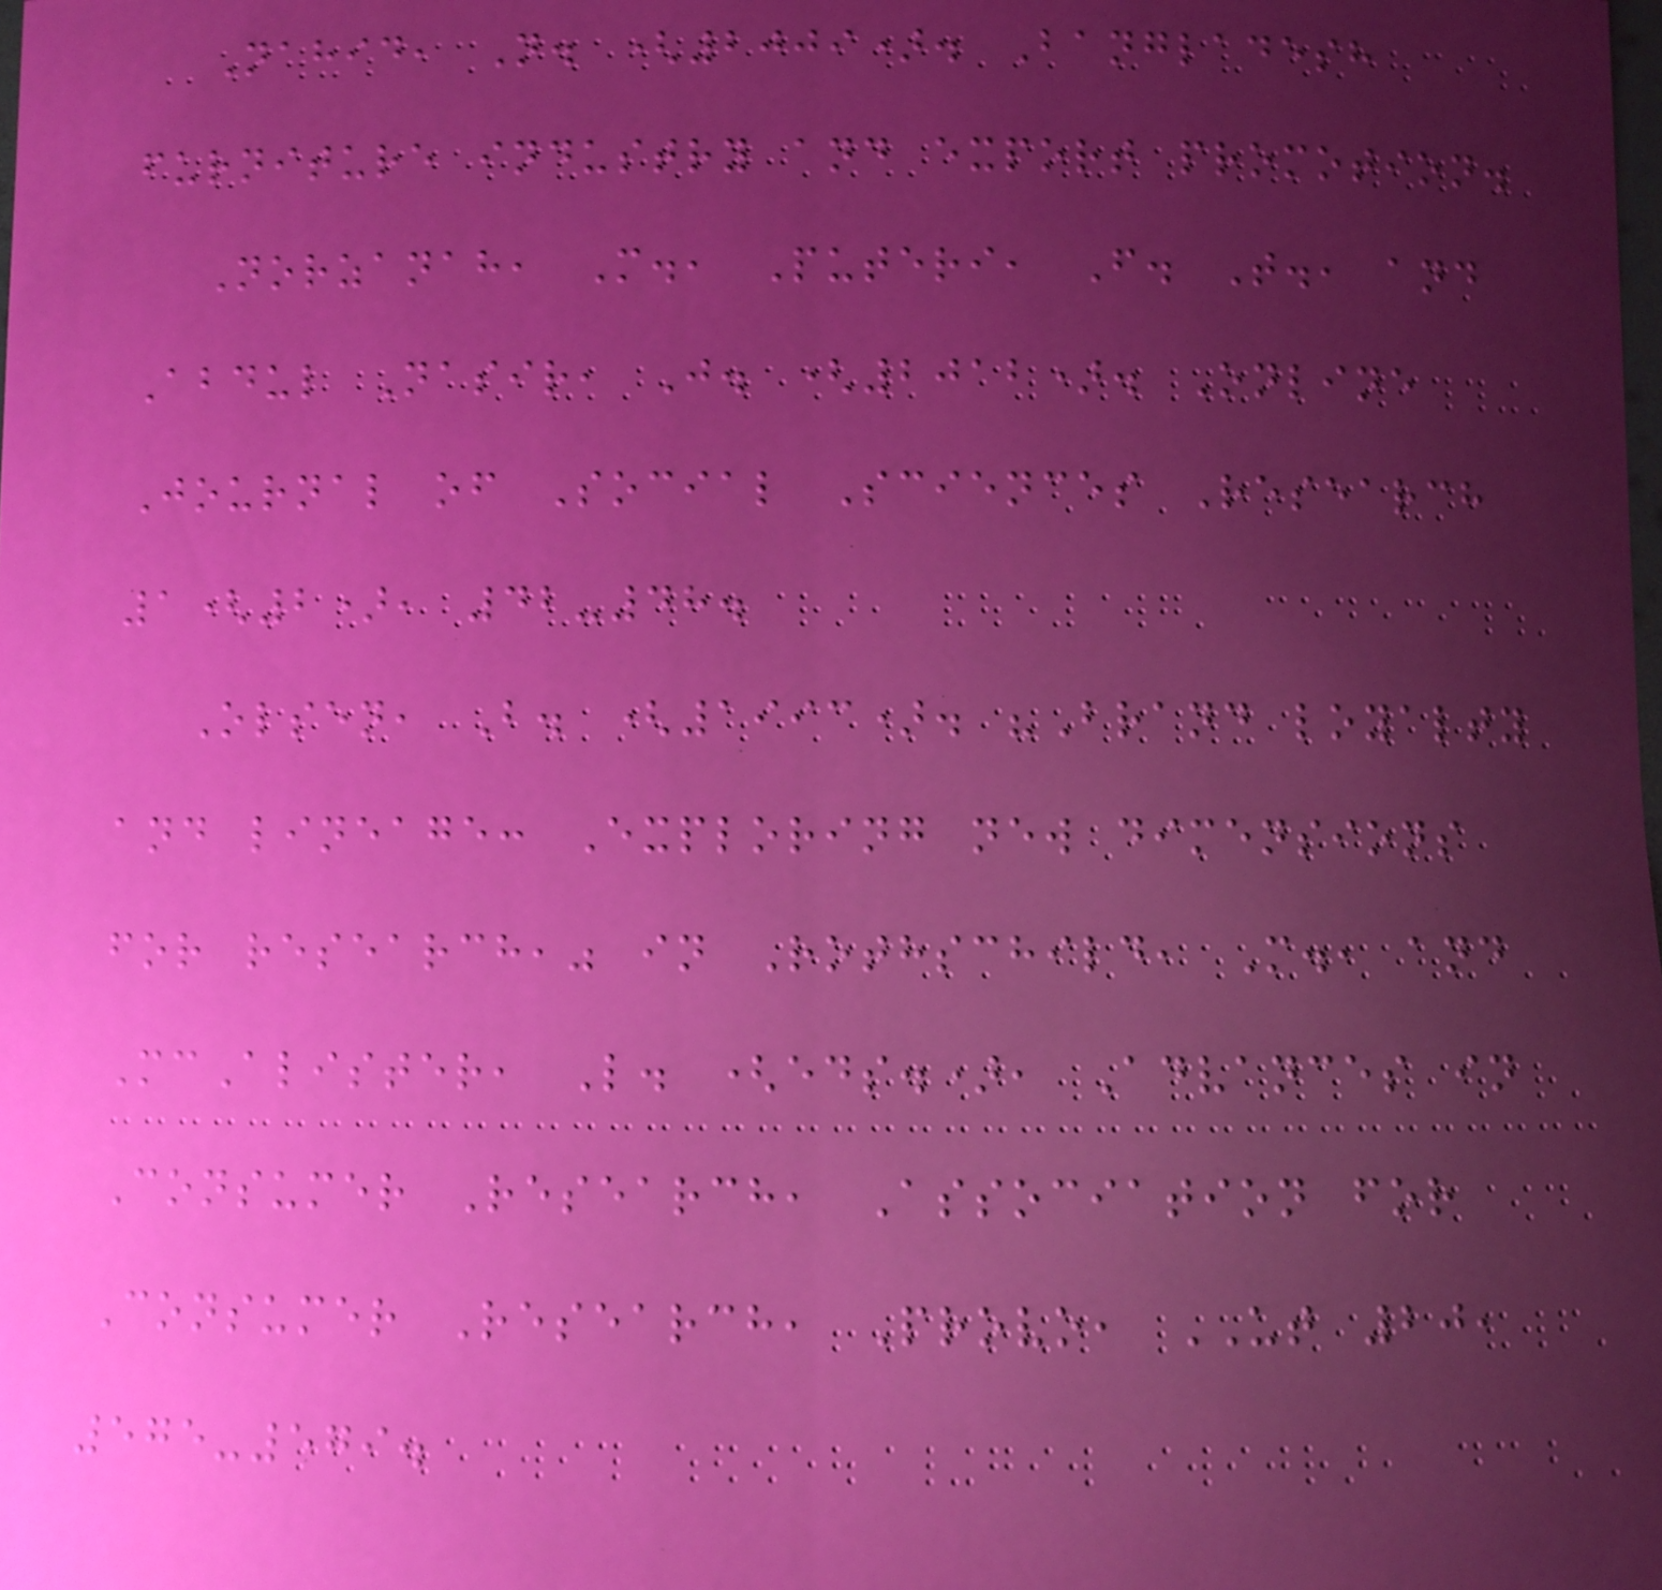Nahid, N. (2009). Bangladesh
furniture industry and export promotion.
Norzanah, M., Puteri, F. T., and
Abdul Nasir, J. (2012). Online
Journal of Social Sciences Research
1(2), 42-48.
Olsen, B. (1993). "Brand loyalty
and lineage: Exploring new dimensions
for research," in Rothschild, M., and
McAlister, L. (eds.), Advances in
Consumer Research, Association for
Consumer Research, Provo, UT 20,
575-579.
